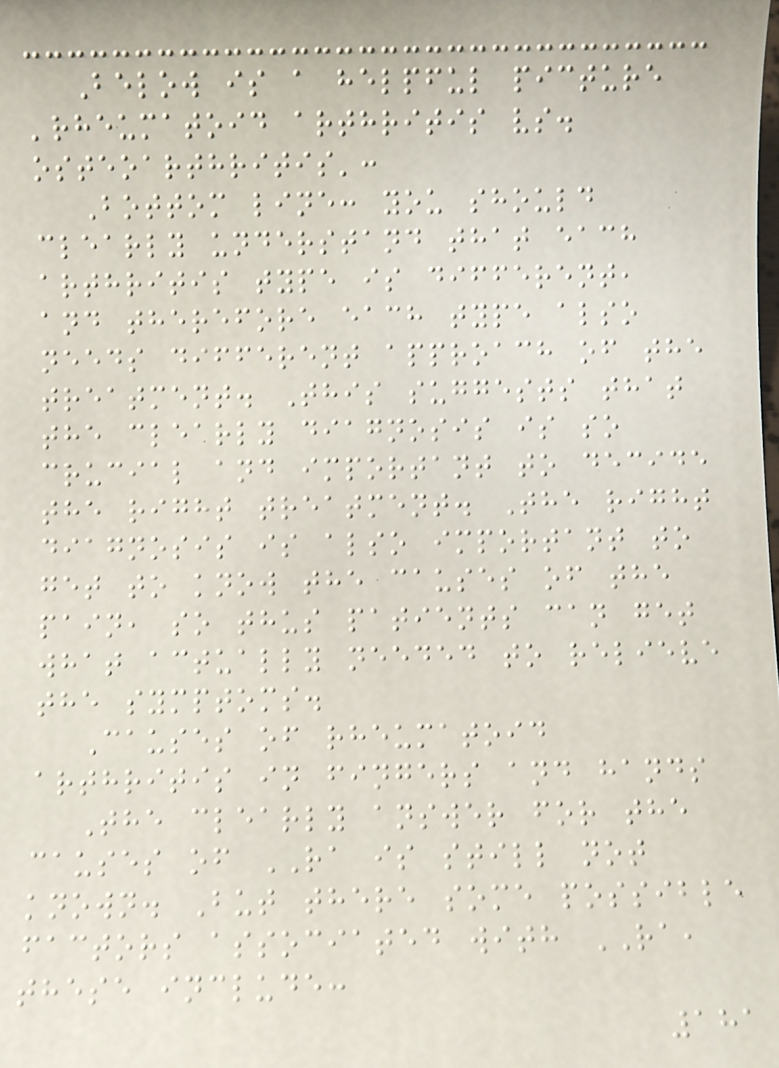Below is a helpful picture
'rheumatoid arthritis vs.
osteoarthritis':
Bottom line: you should
clearly understand that each
arthritis type is different,
and therefore each type also
needs different approach of the
treatment. This suggests that
the clearly diagnosis is so
crucial and important to decide
the right treatment. The right
diagnosis is also important to
get to know the causes of the
pain, so thus patients can get
what actually needed to relieve
the symptoms.
Causes of rheumatoid
arthritis in fingers and hands
The clearly answer for the
causes of RA is still not
known. But there some possible
factors associated with RA,
these include:
181
